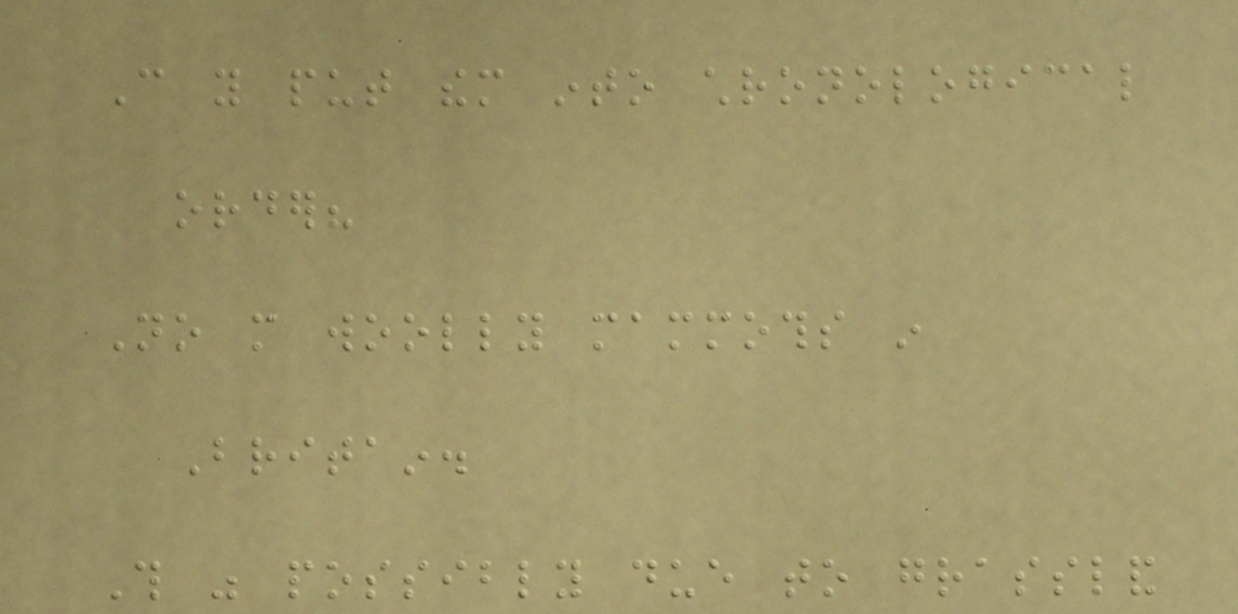Can you put them into chronological
order?
No more woolly mammoths in
Britain.
This was possibly due to grassland
